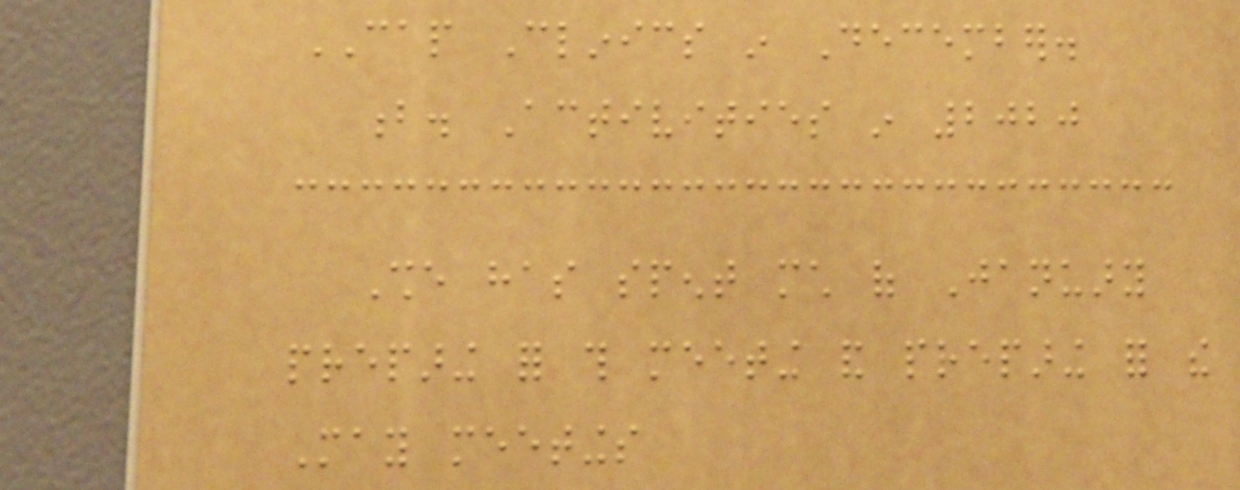CAP Clinics in December.
b. Activities in 2020
She has spent much of January
preparing for this meeting and preparing for the
May meetings
